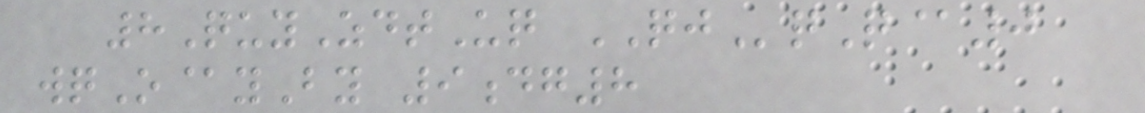8QuyZdtUq QJqQ@0
wqO@yBy 9dg8
